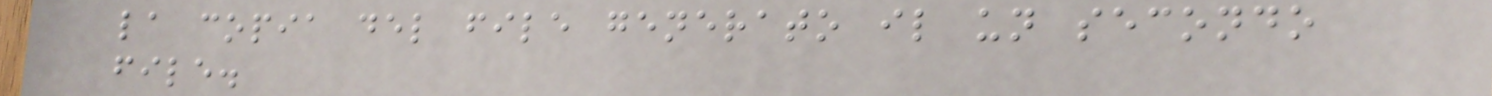la copia del file generato il un secondo
file.
